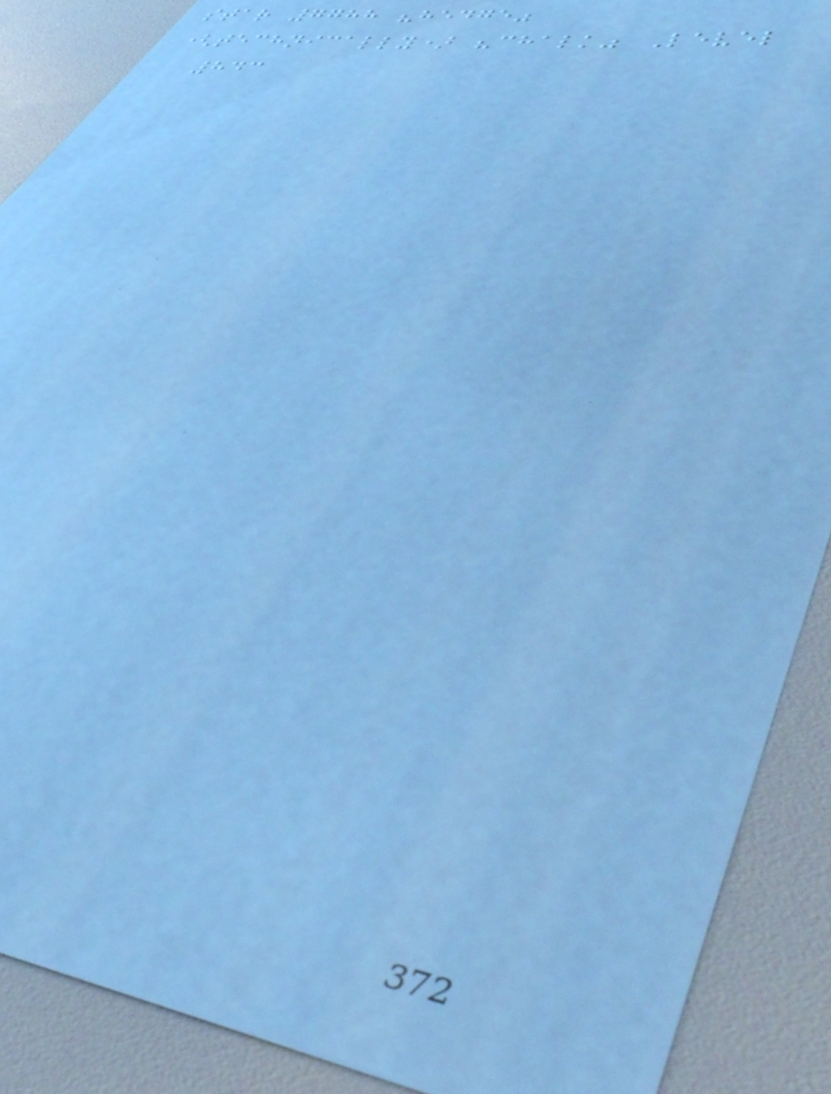star 7788 "hedge"
(technically) "chalk" Level
843
